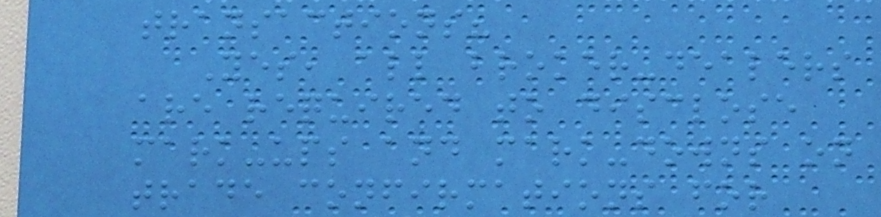transactions?
Yes, all broker-dealers
are required to disclose
mark-ups and mark-downs on
trade confirmations for
